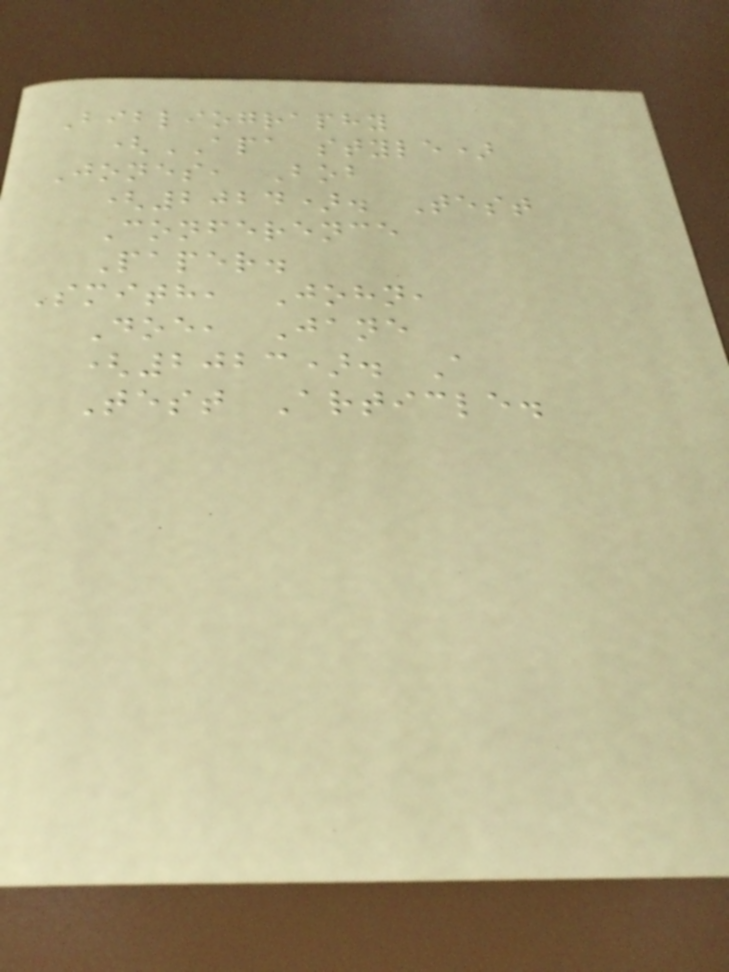Bibliography
(APA style)
Jones, Bob
(2024). Test
Conference
Paper.
Smith, John,
Doe, Jane
(2023). A
Test Article.
